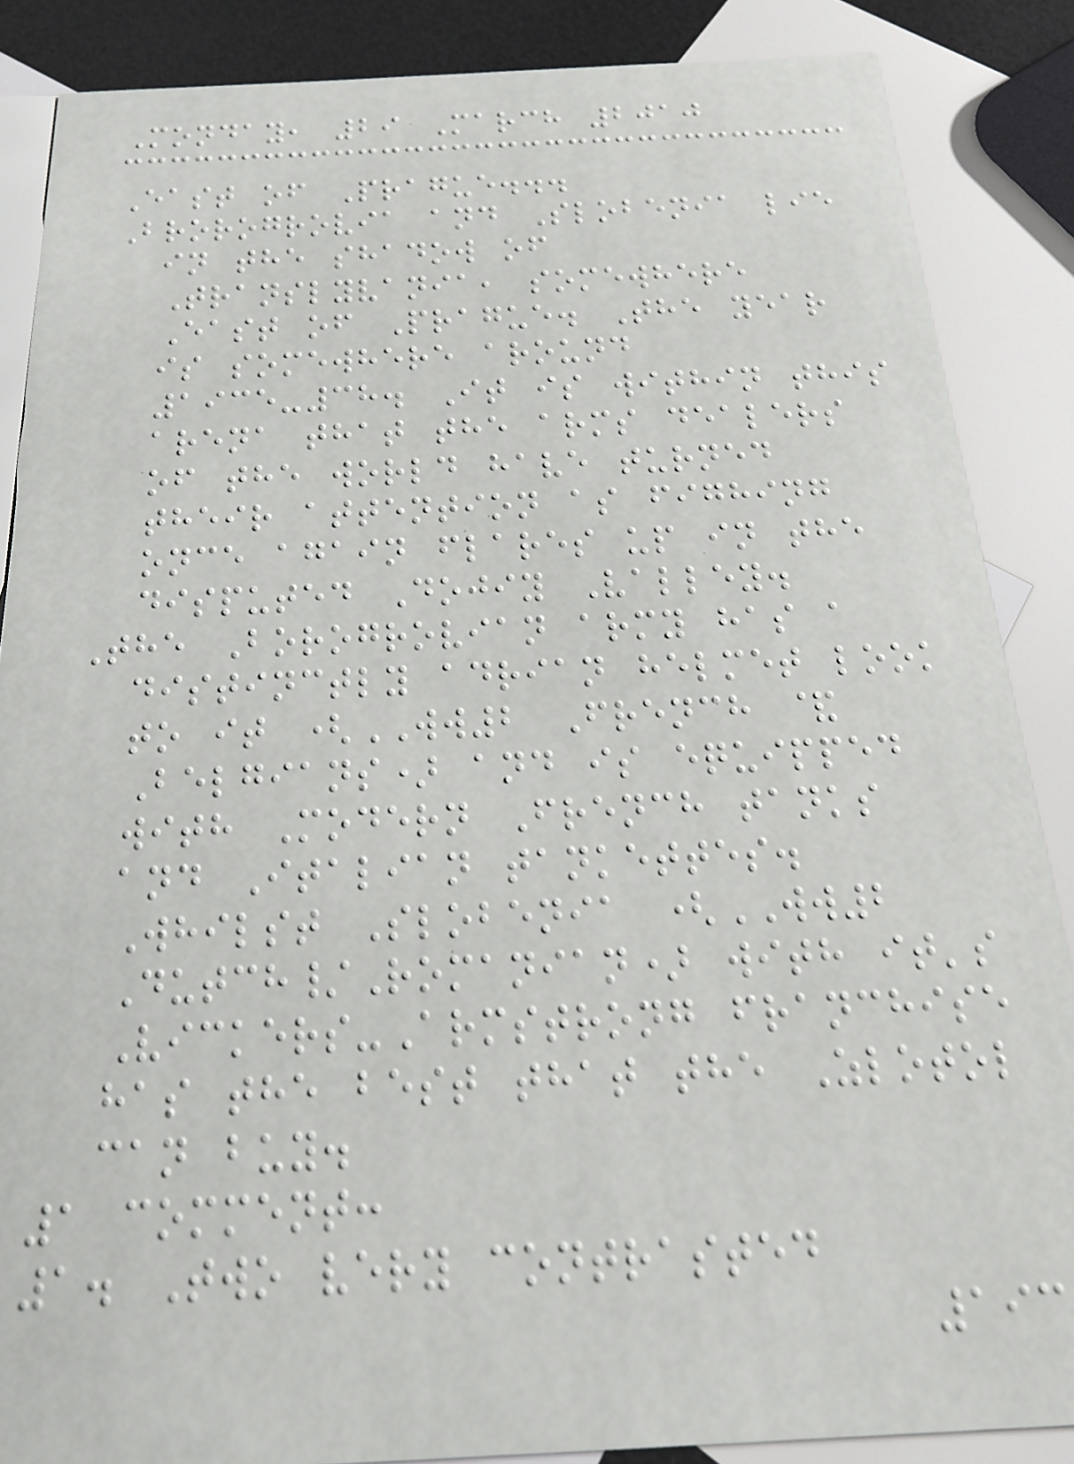Monday, 29 March 2010
East of Prague...
Brorogrovia and Slobenia lie
in the shadow of
Translyvania, somewhere
East of Prague. The year
is somewhere around
1935-38. It is within this
arena that the arms dealers
of the world have turned
their attention as fighing
once again flares up in the
disputed Dojiy Valley.
The Borogrovian army has a
distinctly adrian helmet look
to it (WW2 French &
Belgians) and is equipped
with Modern French tanks
and Italian tankettes.
Whilst Slobenia (WW2
Dutch/Romanian) with it's
Vickers-Armstrong franchise
has the best that the Zlotol
can buy.
1 comment:
1. Two very contrasted
193
